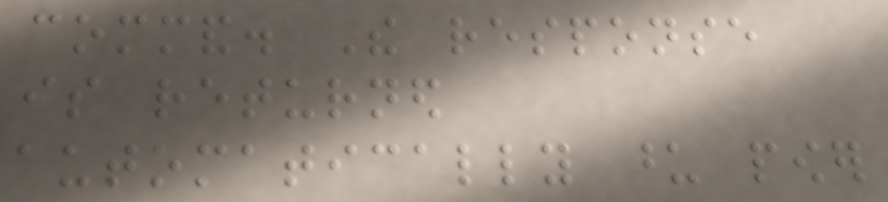command. The response
is returned
automatically upon power
